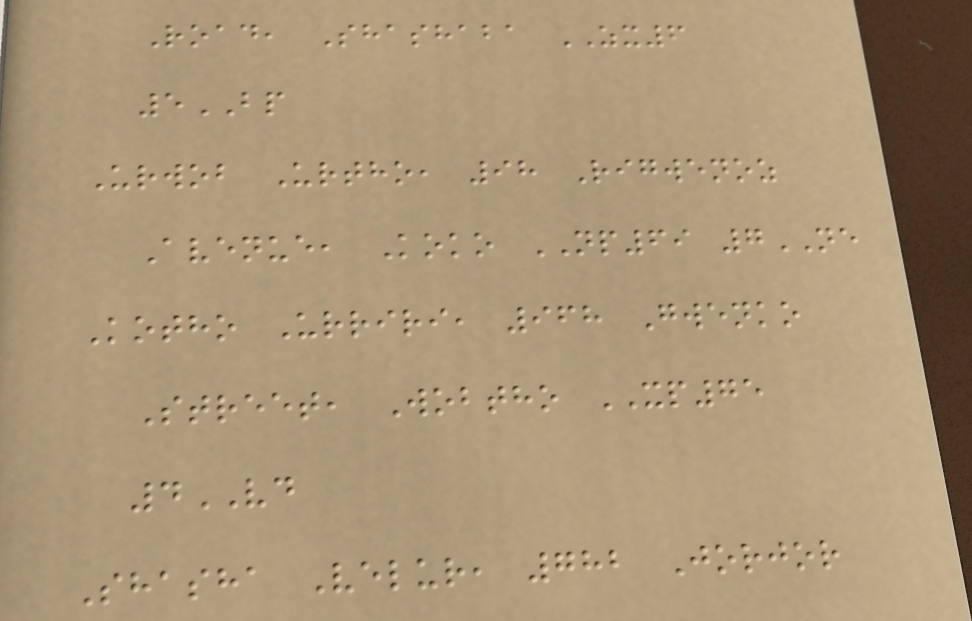Road, Shashaba ZX6
5BP
Urwob Urtho, 98 Rigwenoz
Avenue, Koko NP69 7NE
Kotho Urriri, 968 Gwenko
Street, Wobtho XP75
4VD
Shasha Velur, 782 Jorjor
